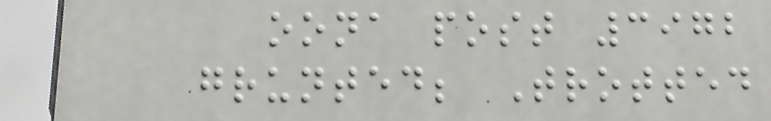oona post 3972
grunted; Trotted
